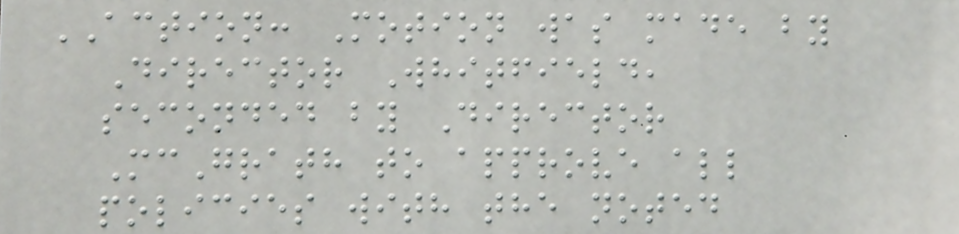ACTION: Motion was made by
Director Whitfield,
seconded by Director
McGrath to approve all
policies with the noted
